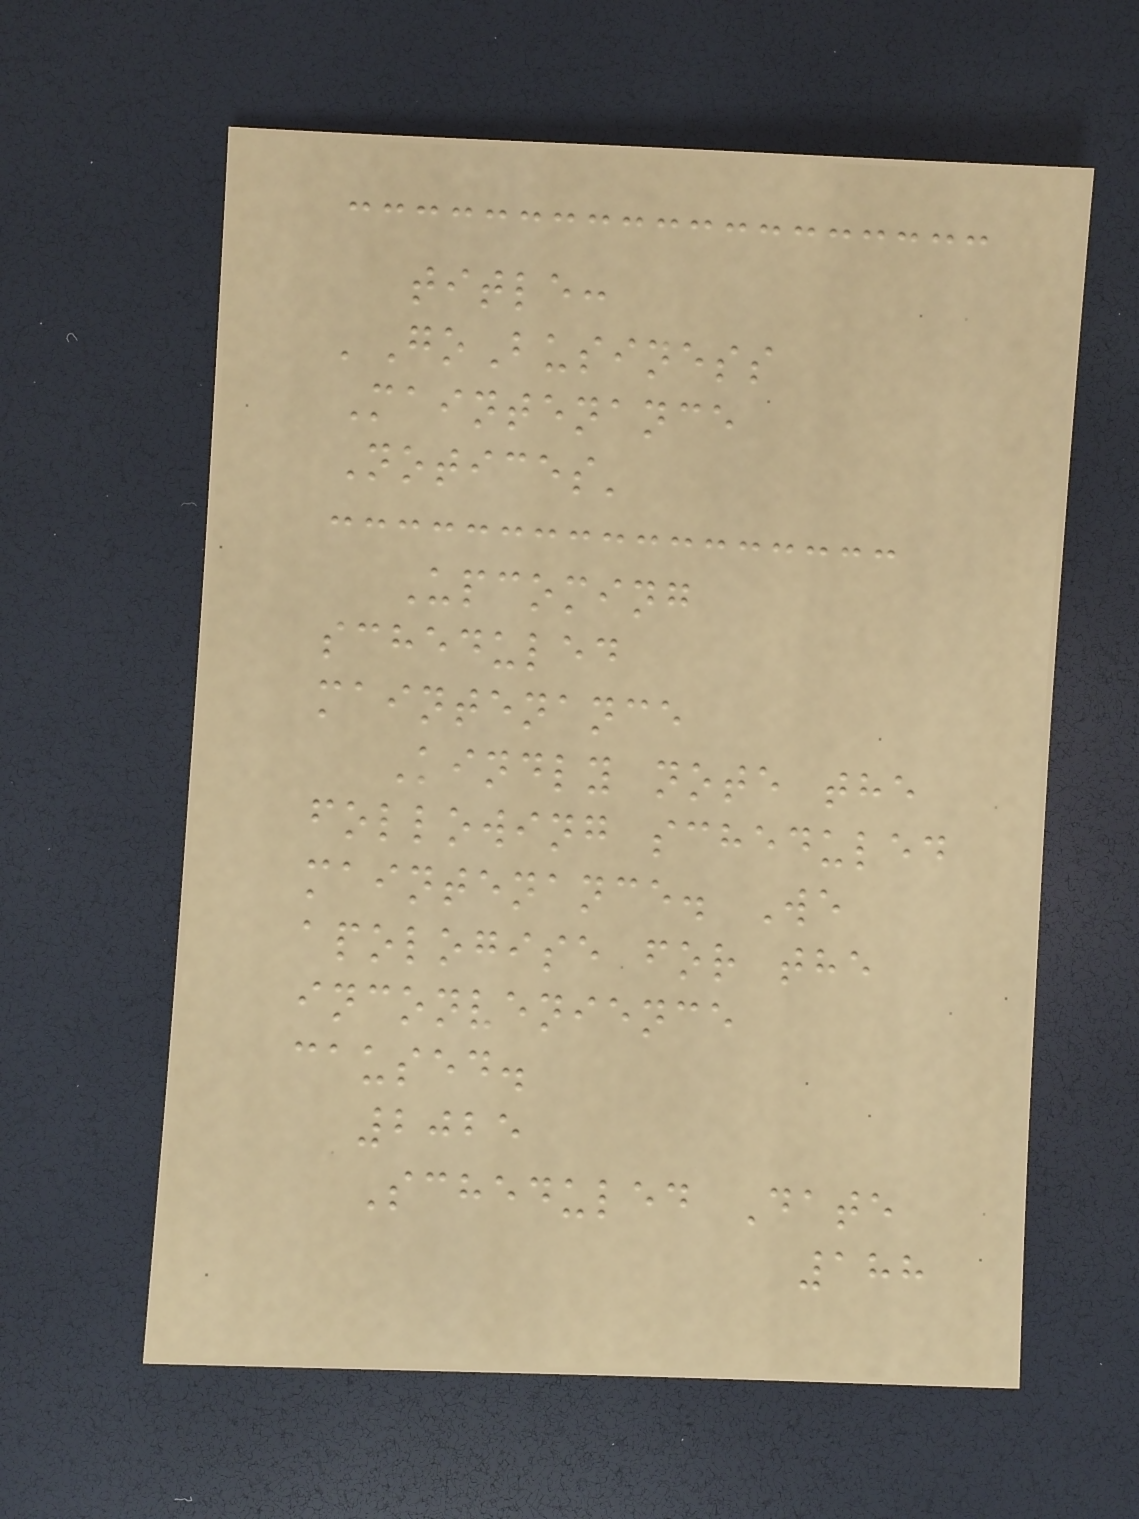title:
'GoBusiness
Maintenance
Notices'
Upcoming
scheduled
maintenance
Kindly note the
following scheduled
maintenance. We
apologise for the
inconvenience
caused.
2025
Scheduled Date
188
